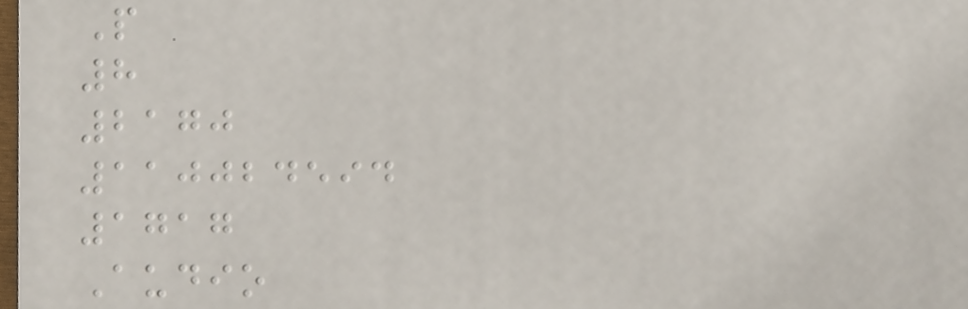P
8
2170
110024594
1717
Audio
